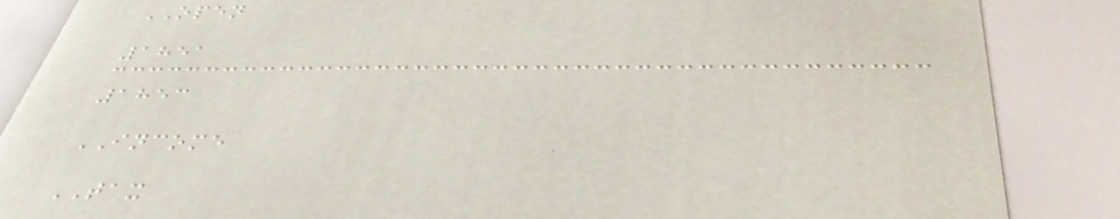OPEN
1851
1853
INCOME
TAX
